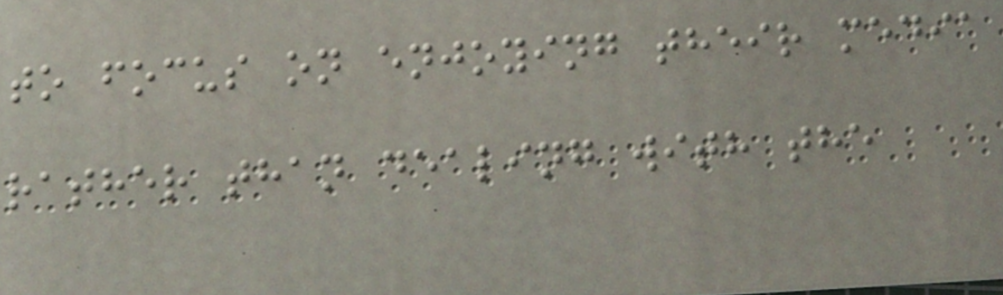to focus on enjoying their media
rather than dealing with the
